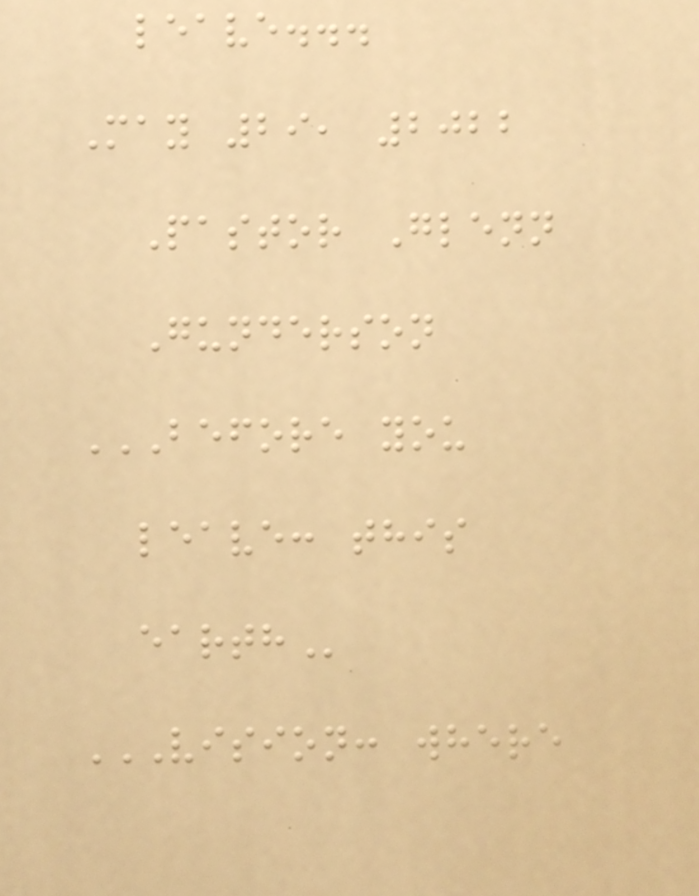leave...
May 29, 2022
Pastor Glenn
Gunderson
BEFORE YOU
LEAVE: THIS
EARTH
VISION: WHERE
